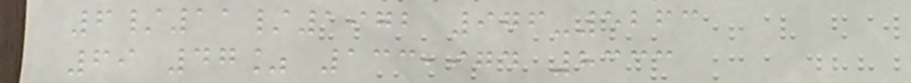6/11/1972 976-5263
69 47% 133,974 8333
